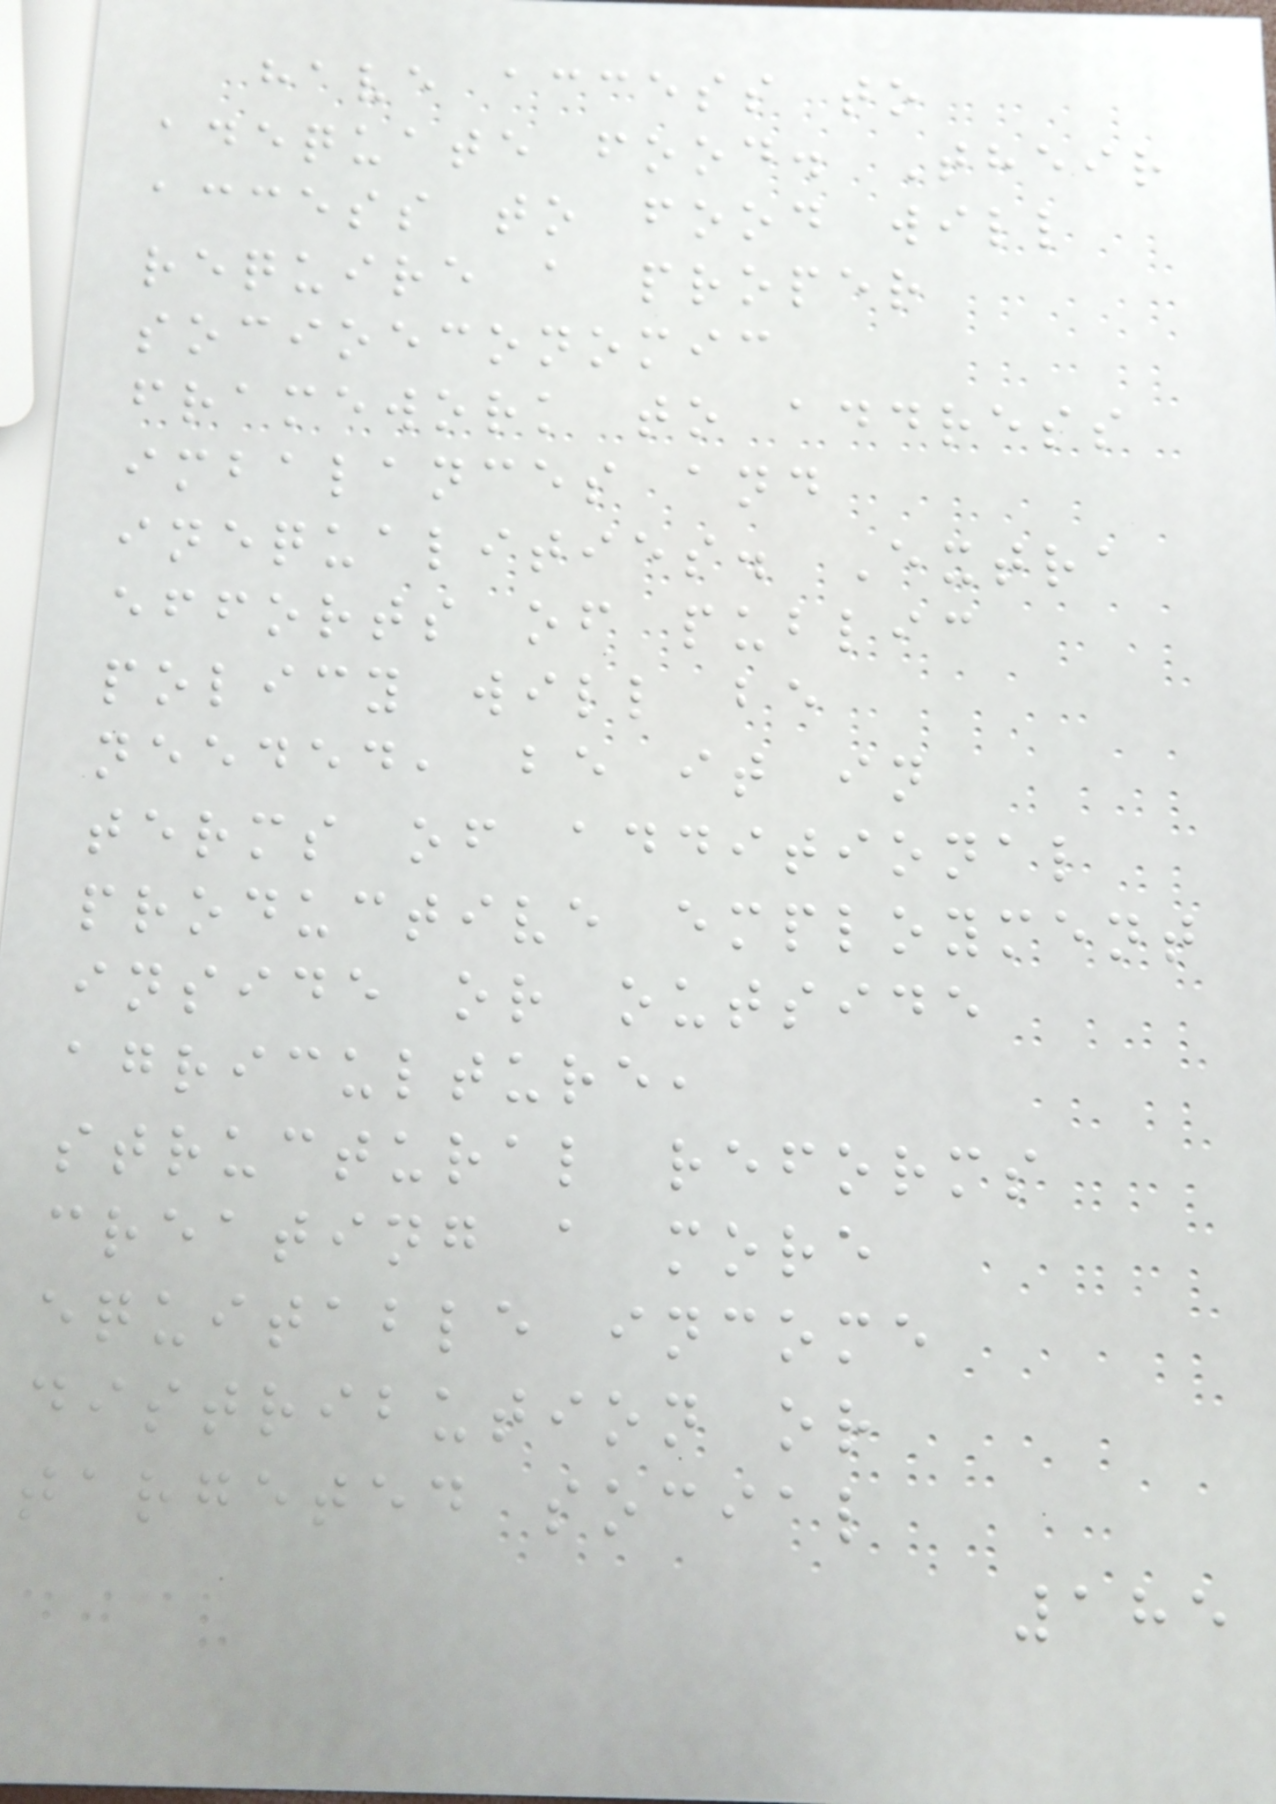have access to
adequate food. Their
access to food will
require a proper
socioeconomic
framework to address
imbalances and
inequalities. Extra
efforts of public
policy will be
needed, be it in
terms of additional
productive employment
inside or outside
agriculture,
structural reforms
creating a more
equitable income
distribution or
targeted social
185
